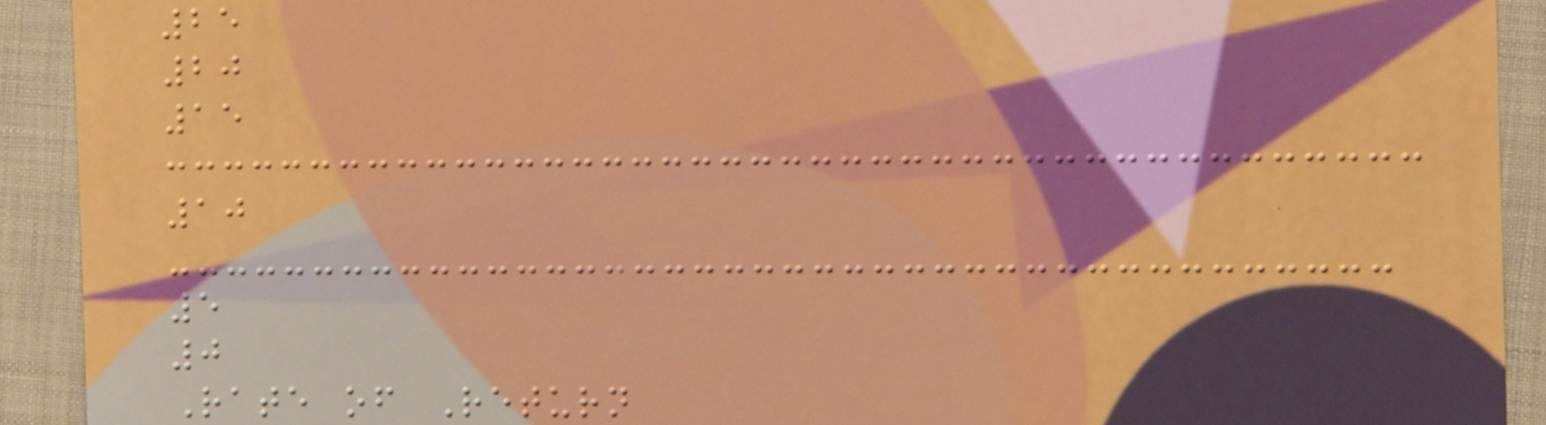25
20
15
10
5
0
Rate of Return
